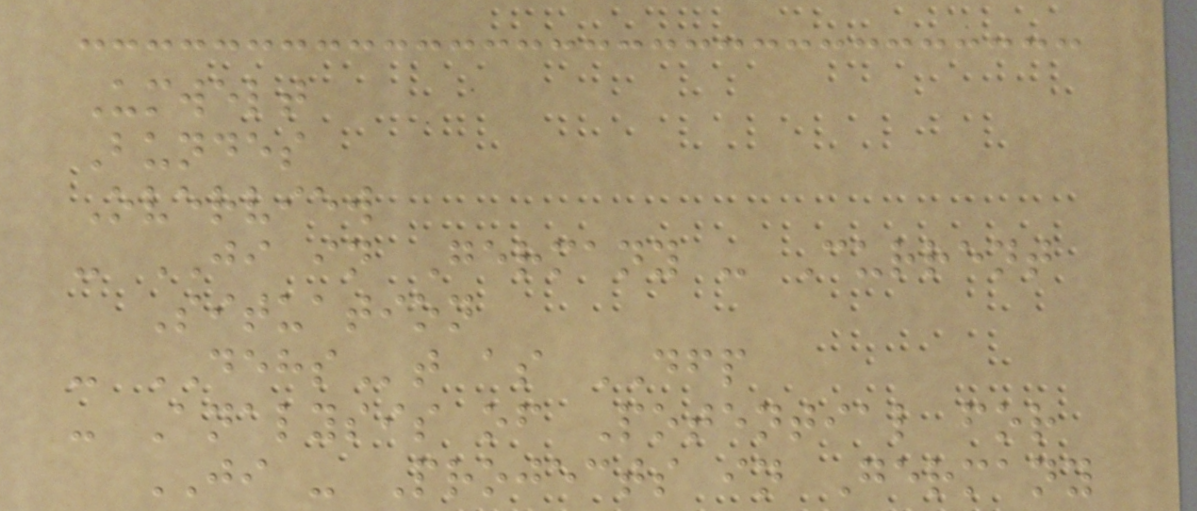Umwelt
Bundes
Overview
- JI in Germany - Current
Situation
- DEHSt as DFP
- Analysis of Potential for
JI - Projects in Germany
